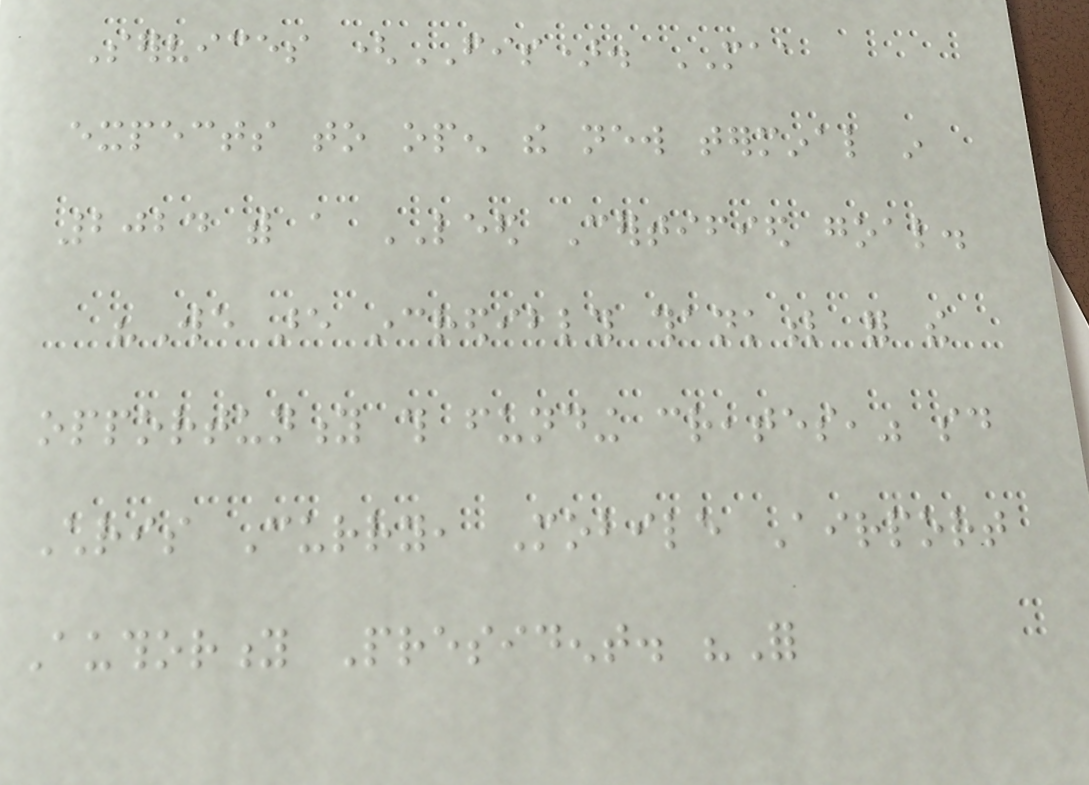Services (FIS). MAA
expects to open the new terminal in
2024 with a LEED Certified goal.
"We are incredibly thankful for the
opportunity this funding creates," said
Chris Curry, Mobile Airport
Authority President. "For
